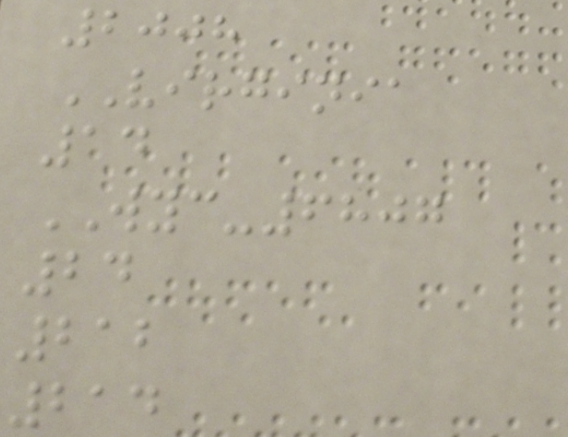2008
VIRGINIA
14
WYC-6807
24
212
214
